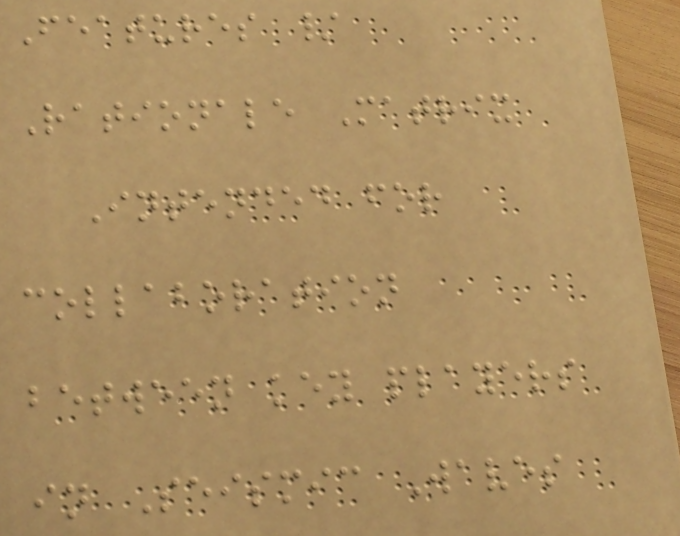Features /
Rationale Matrix
Intended for
collaboration
between key players
in Seismic Waves
